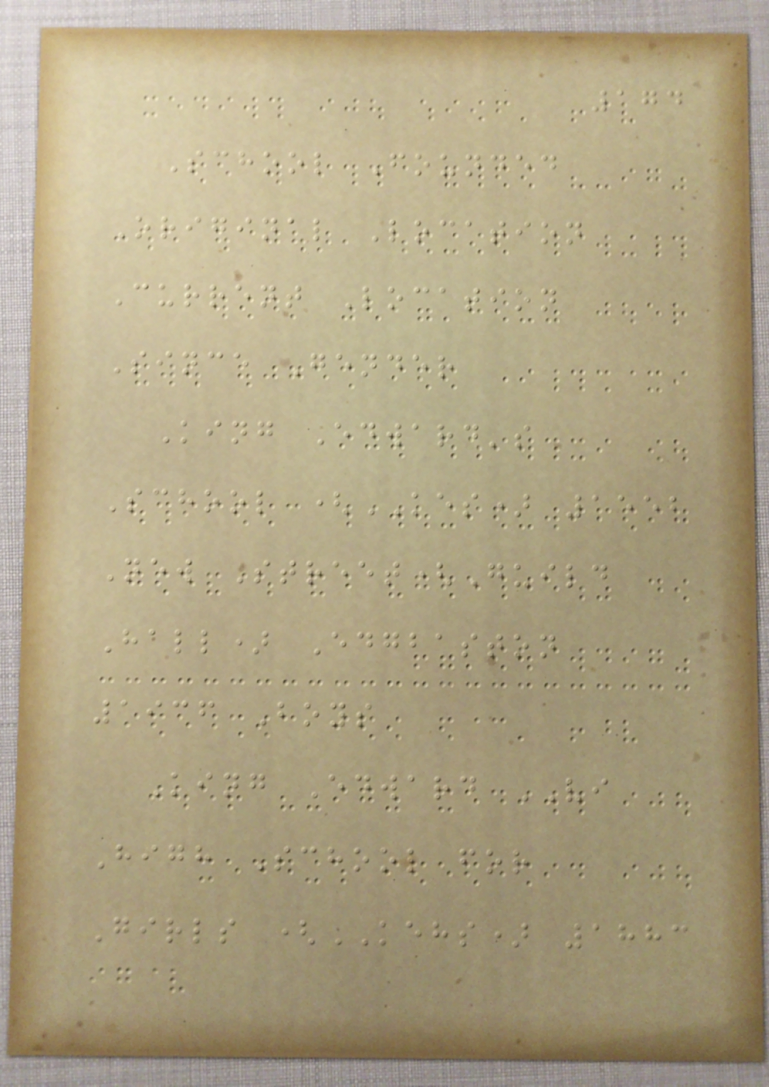174
School Founded
Original Location
Current Location
Since Gender
King Edward's
School (KES) 1552
New Street(Guild
Hall) Edgbaston
1936 Boys
King Edward VI
High School for
Girls (KEHS) 1883
